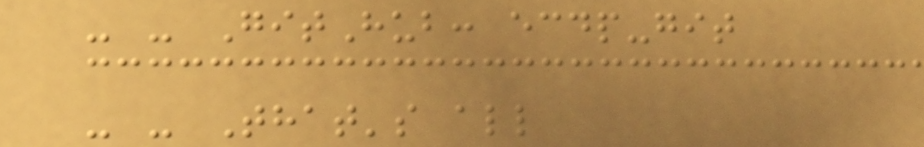- - GitHub: ecdp-git
- - That's all
